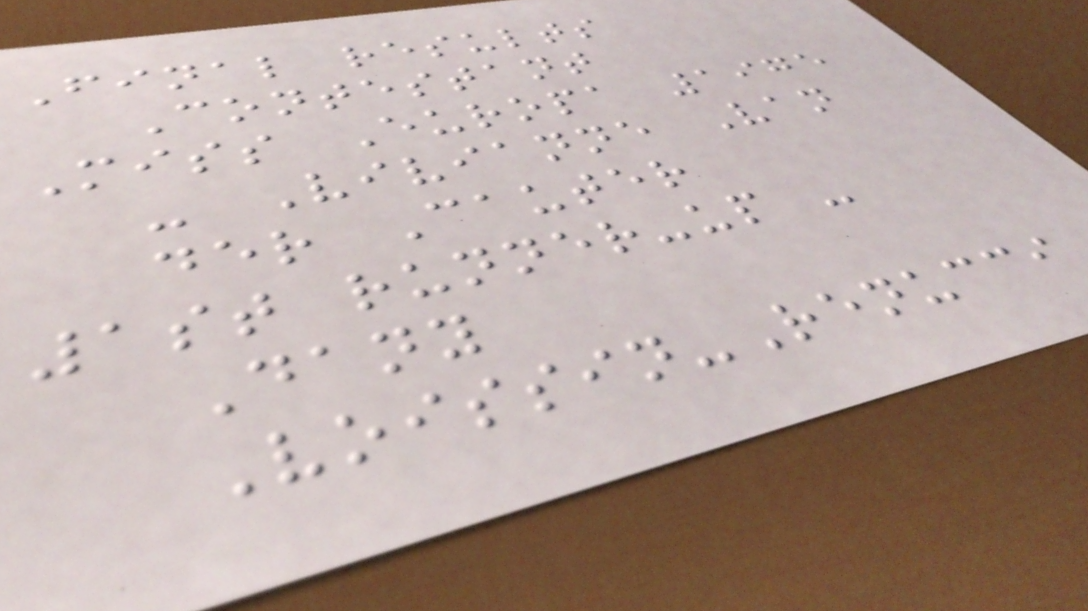Final results
Contestant
Miss Europa 1975
- Vivianne Van
der Cauter
1st runner-up -
Dany
Voissin-Renucci
